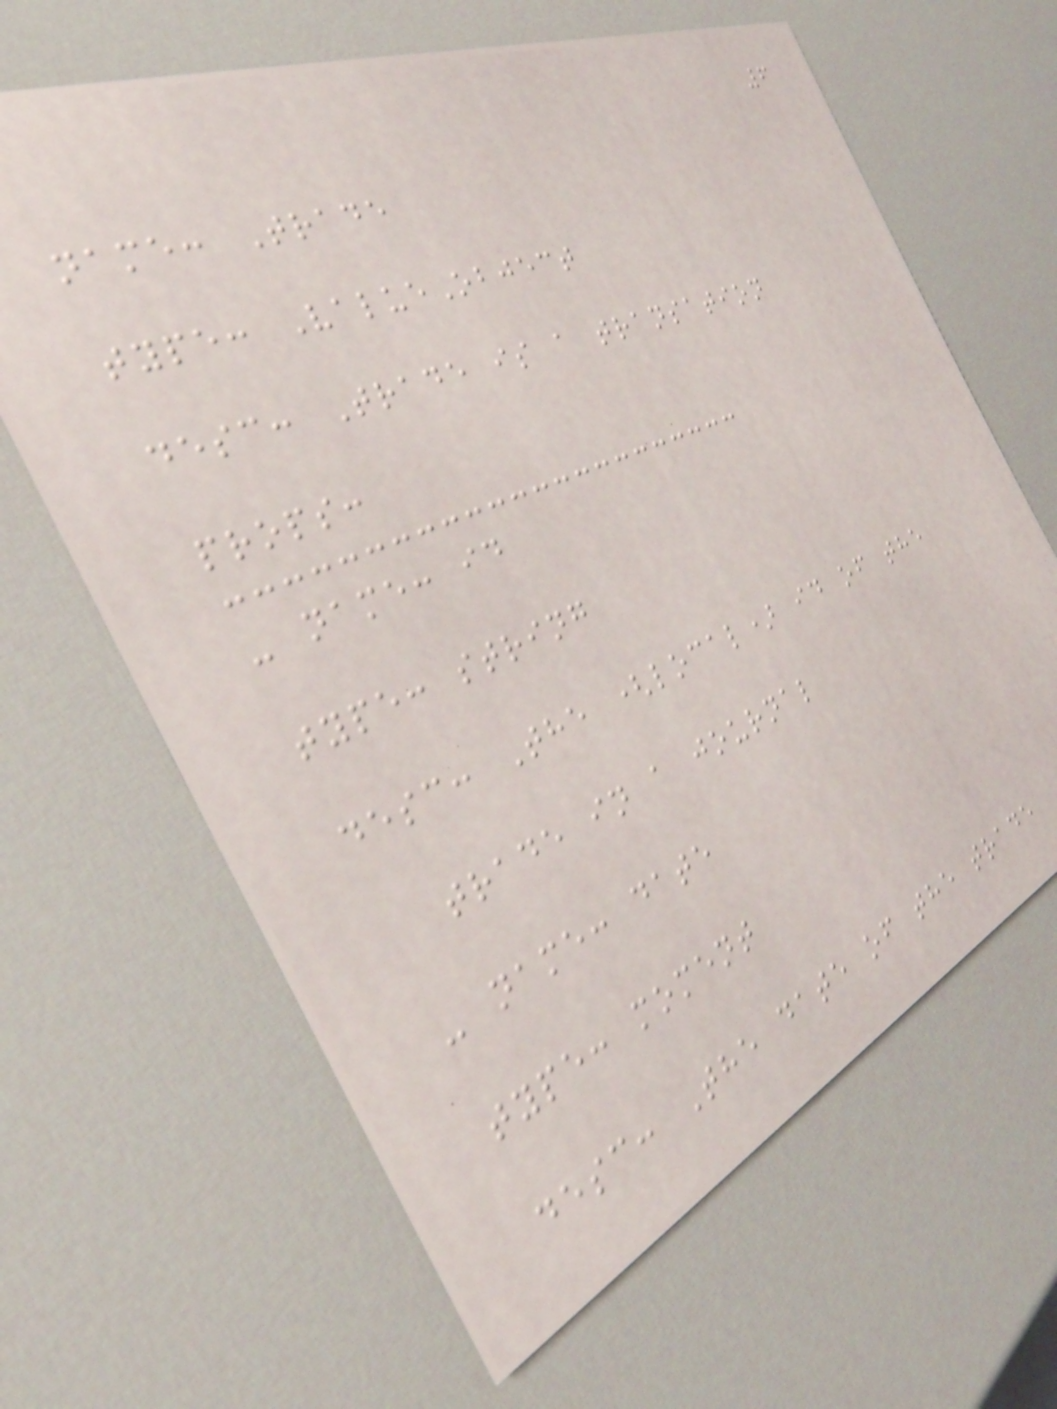6
name: Trade
type: ValueObject
desc: Trade is a transation
props:
- name: id
type: string
desc: The (local) id of the
trade in a journal
- name: date
type: moment
desc: The date of the trade
